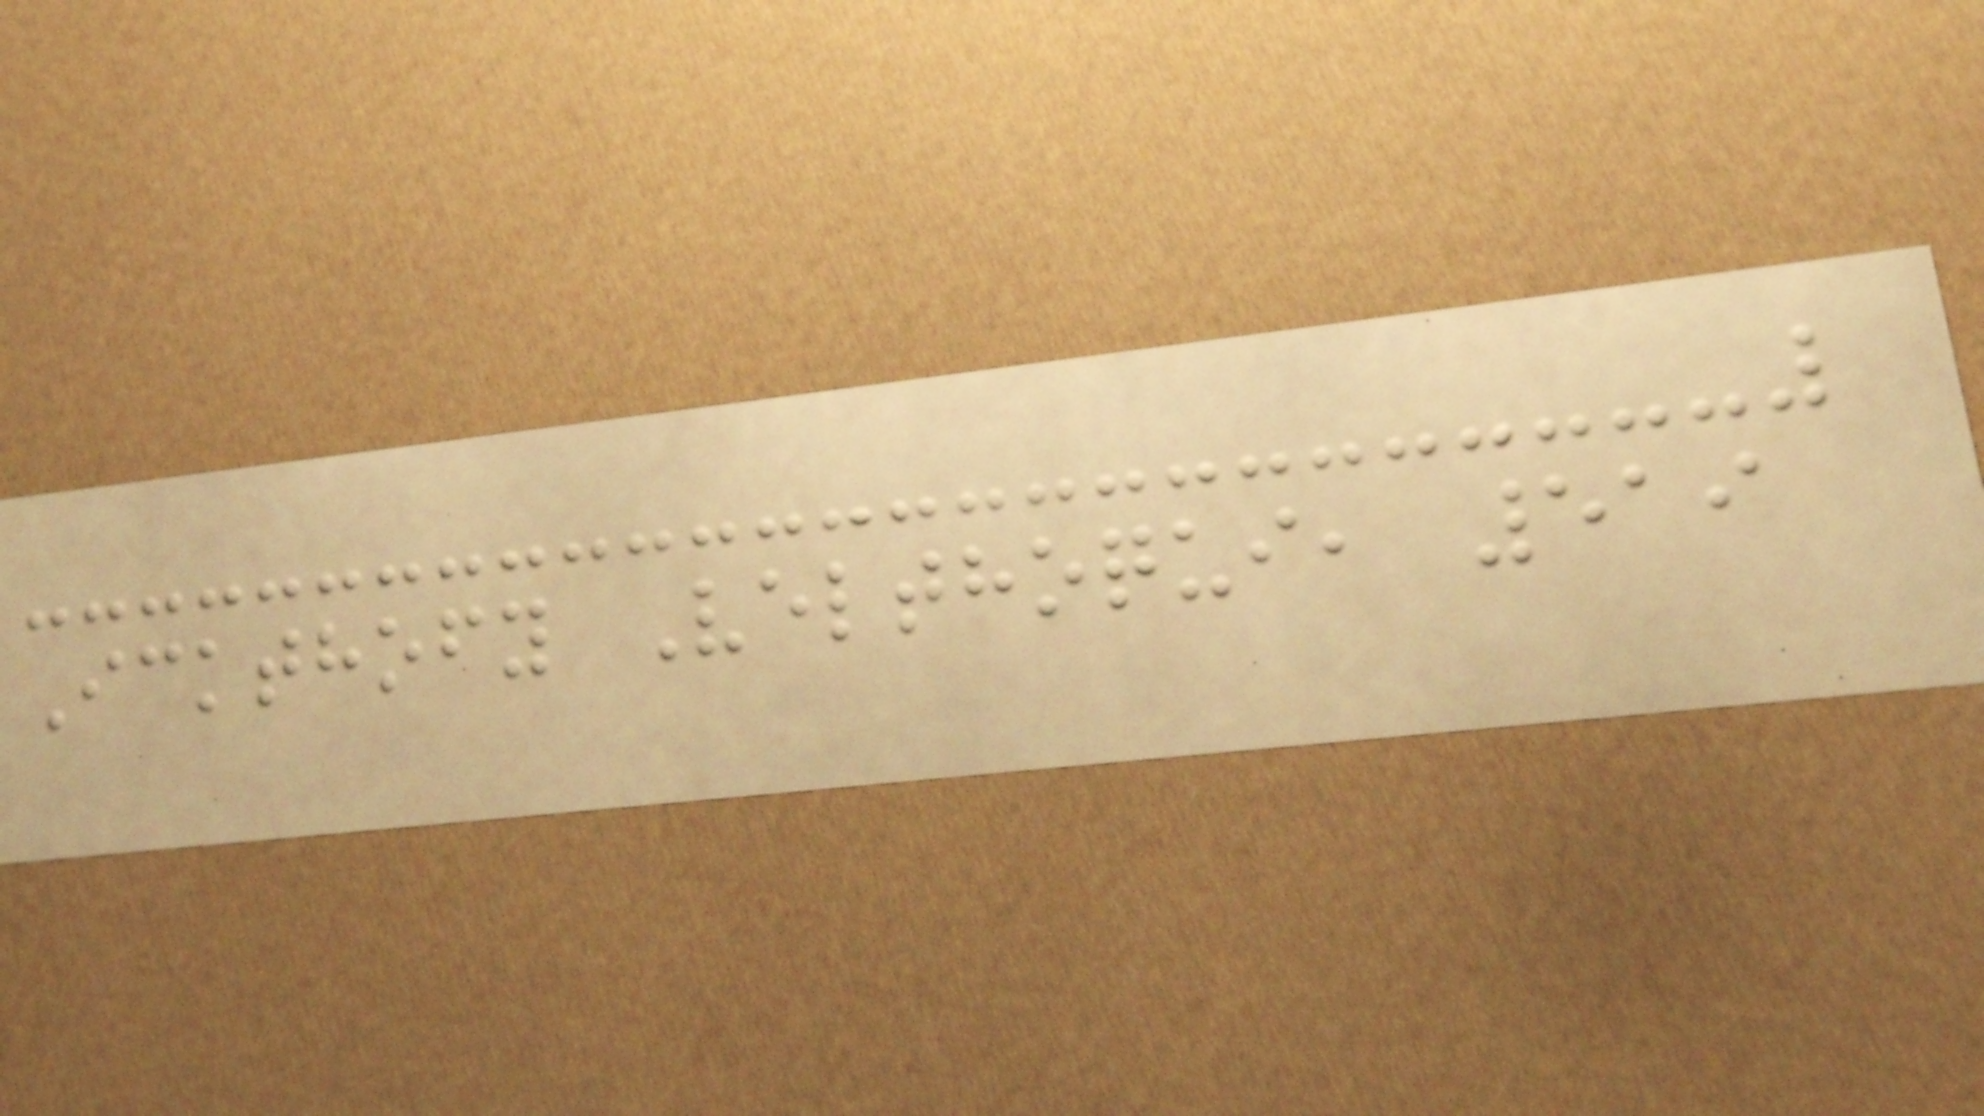Ickthofy Velthoqui, 519
